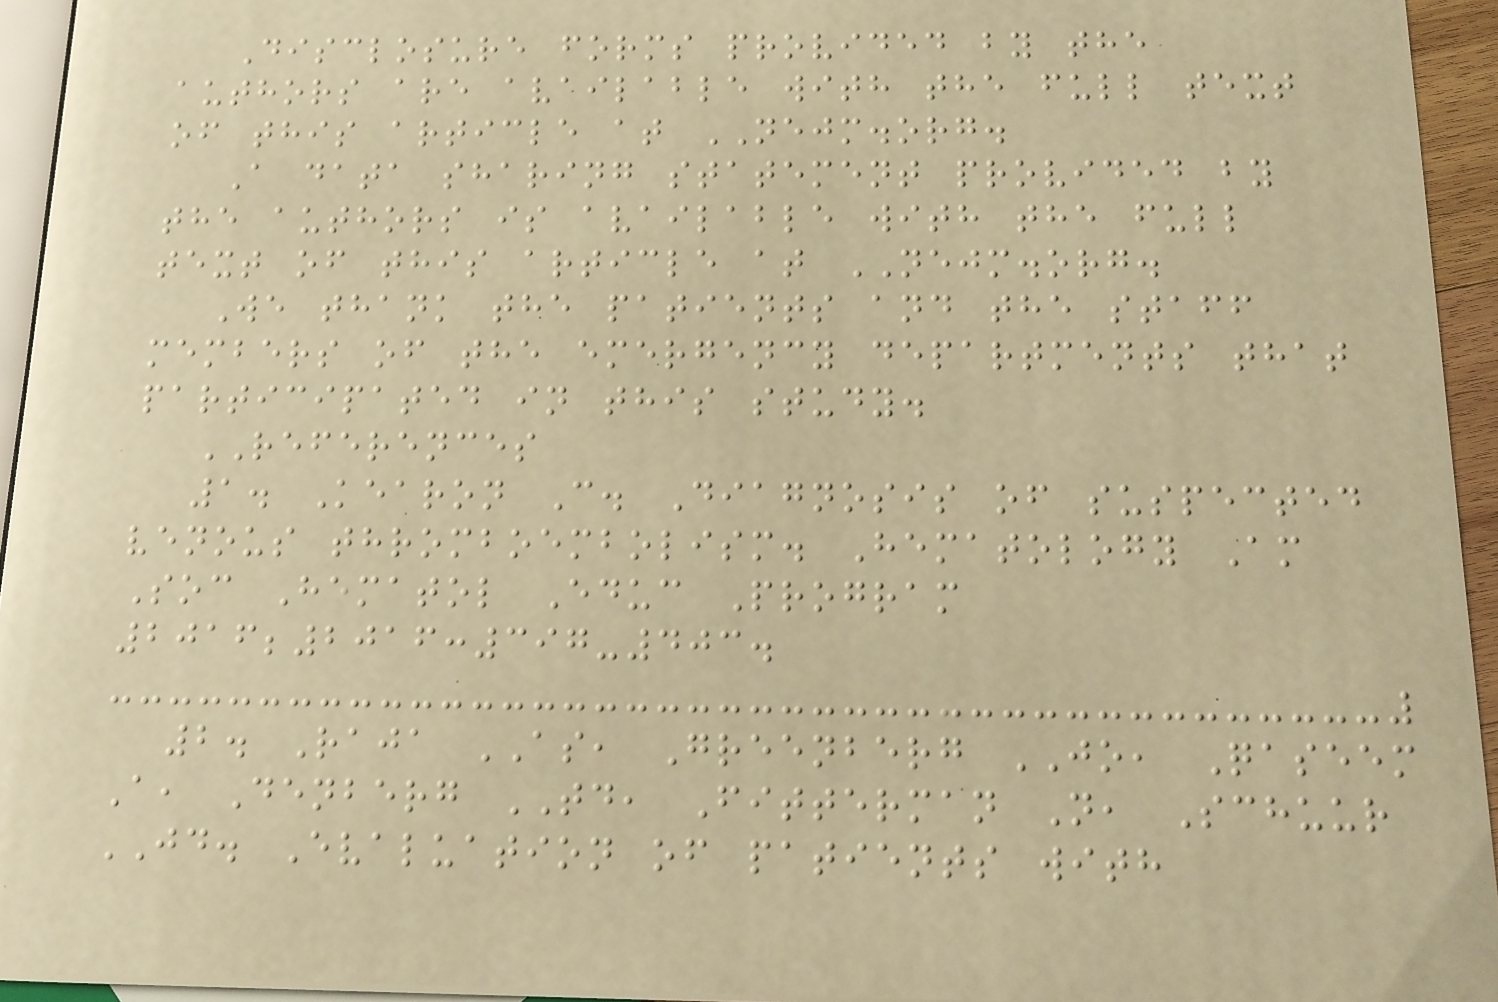Disclosure forms provided by the
authors are available with the full text
of this article at NEJM.org.
A data sharing statement provided by
the authors is available with the full
text of this article at NEJM.org.
We thank the patients and the staff
members of the emergency departments that
participated in this study.
REFERENCES
1. Kearon C. Diagnosis of suspected
venous thromboembolism. Hematology Am
Soc Hematol Educ Program
2016;2016:397-403.
2. Raja AS, Greenberg JO, Qaseem
A, Denberg TD, Fitterman N, Schuur
JD. Evaluation of patients with
